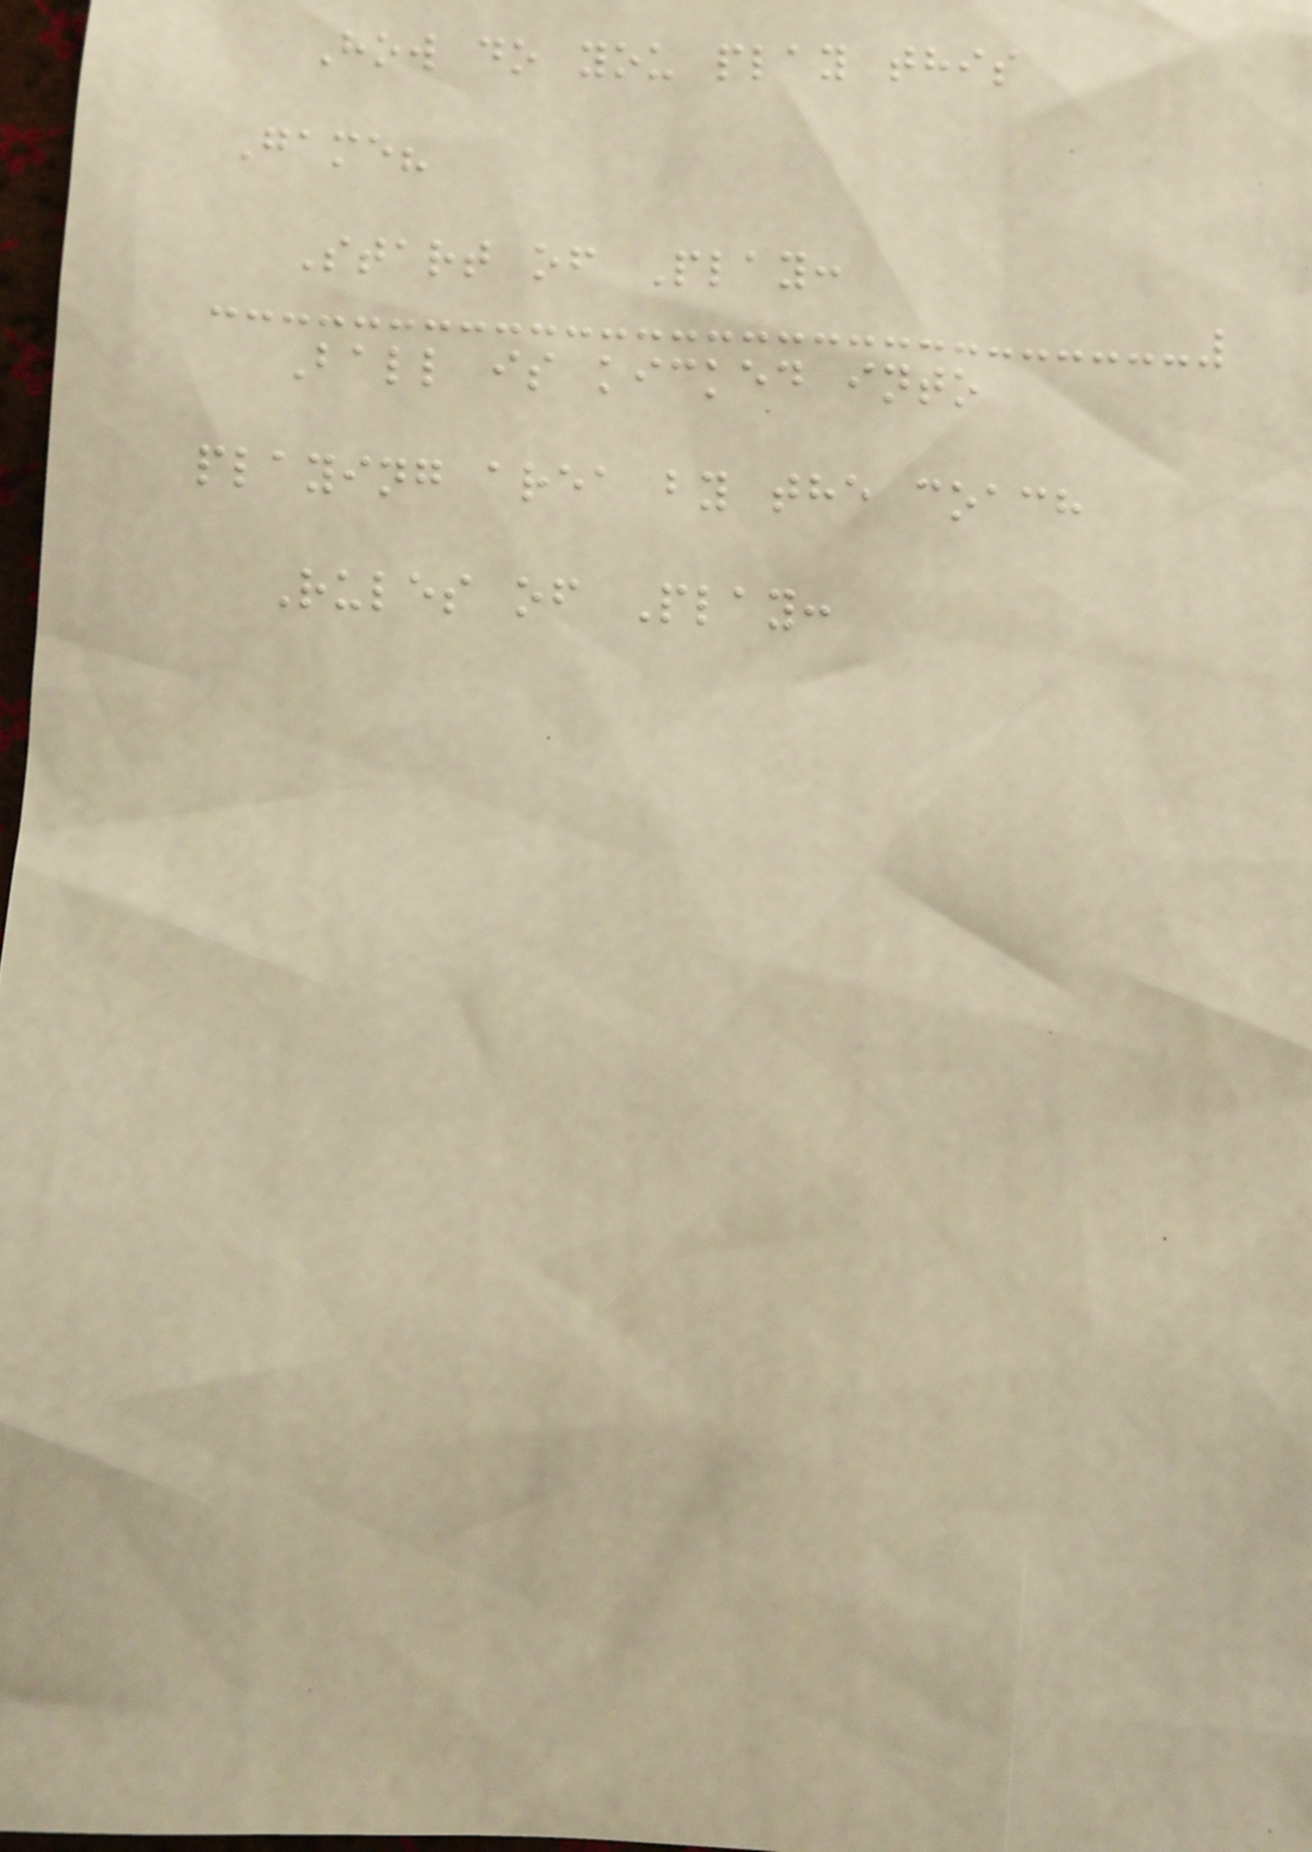How do you play this
Game?
Start of Play:
Ball is kicked into
playing area by the coach
Rules of Play:
